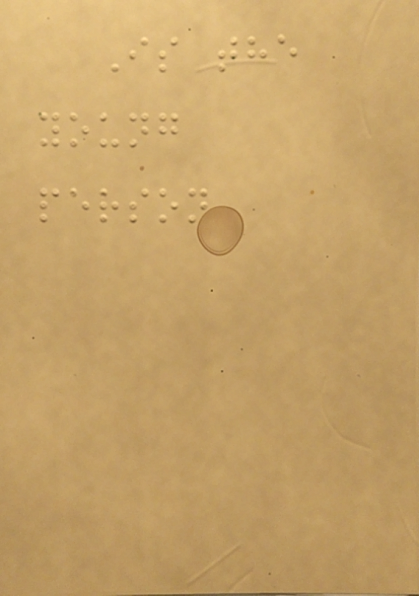Is the
young
person
